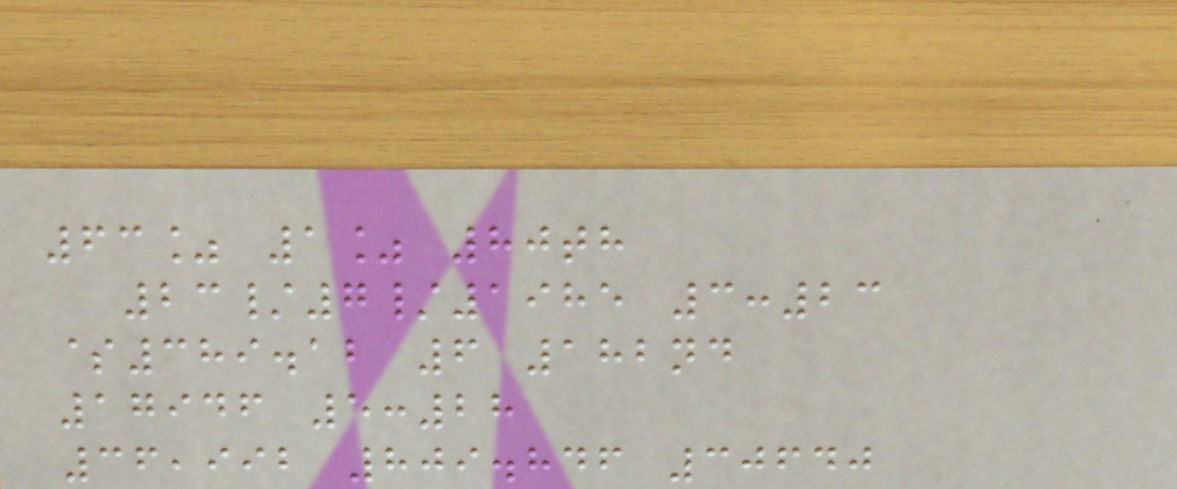63% 1% 80th
23/7/1985 3:23
$389.12 6 182nd
17946 5:28
36,992 809.846 30640
